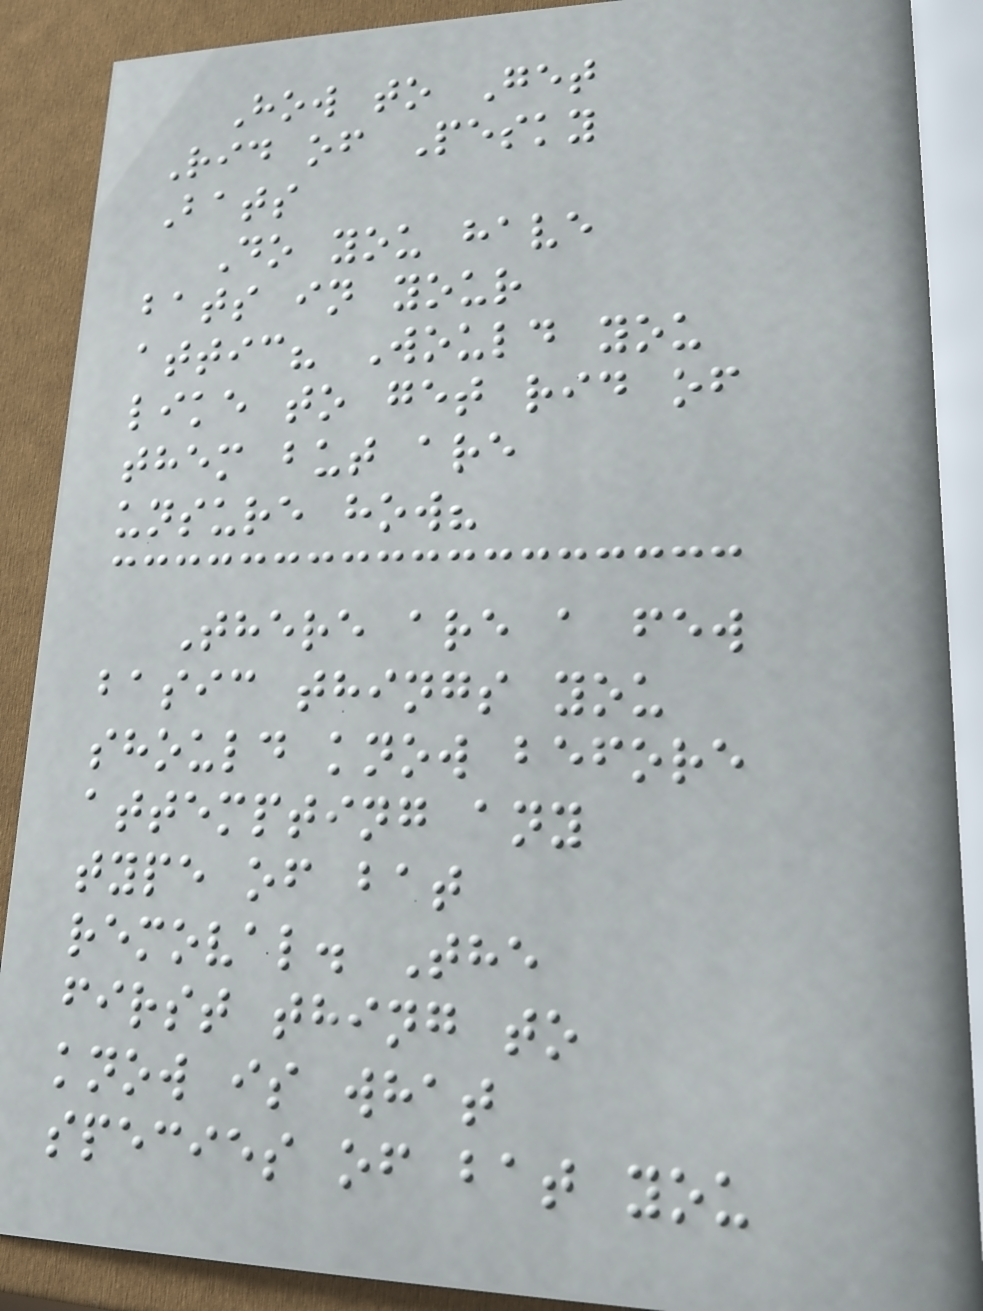How to Get
Rid of Pesky
Bats
Do you have
bats in your
attic? Would you
like to get rid of
them but are
unsure how?
There are a few
basic things you
should know before
attempting any
type of bat
removal. The
first thing to
know is what
species of bat you
